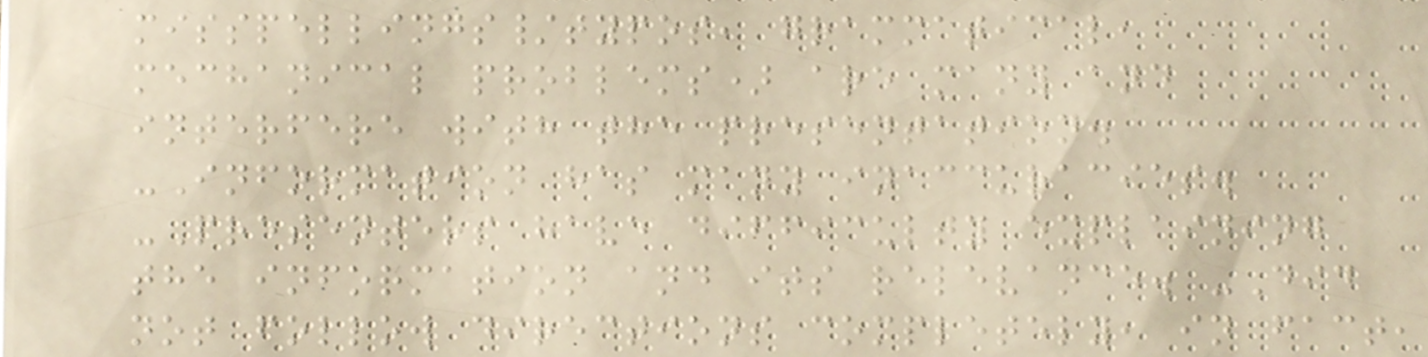misspellings/typos, grammatical,
mechanical problems) are many and
interfere with the presentation.
-Information has many inaccuracies.
-Presenters have difficulty explaining
the information and its relevance. -Did
not follow directions completely, in fact,
